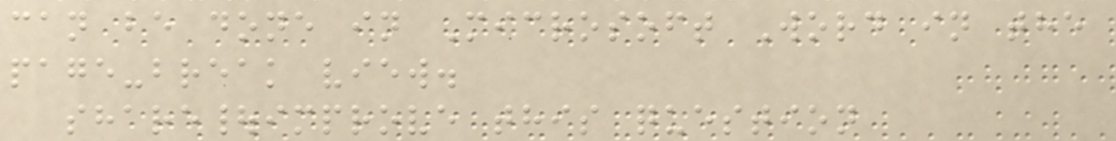can be done in Microsoft Word in the
page-break view.
share|improve this question
